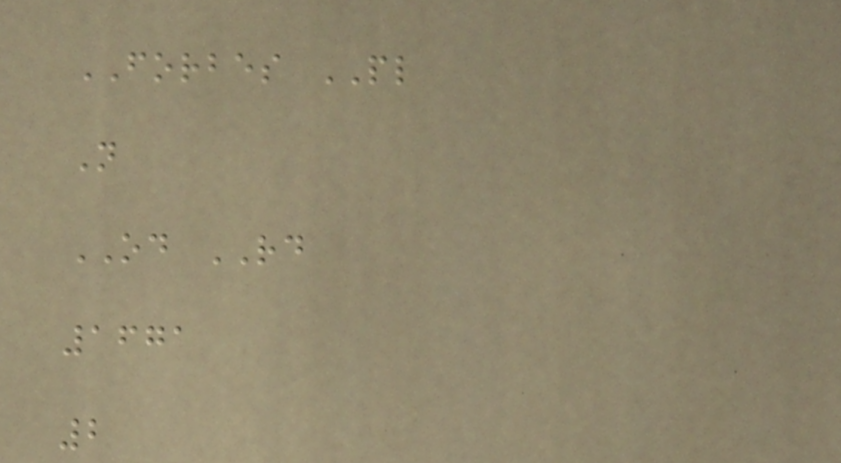FORBES PL
N
OD RD
1671
2
